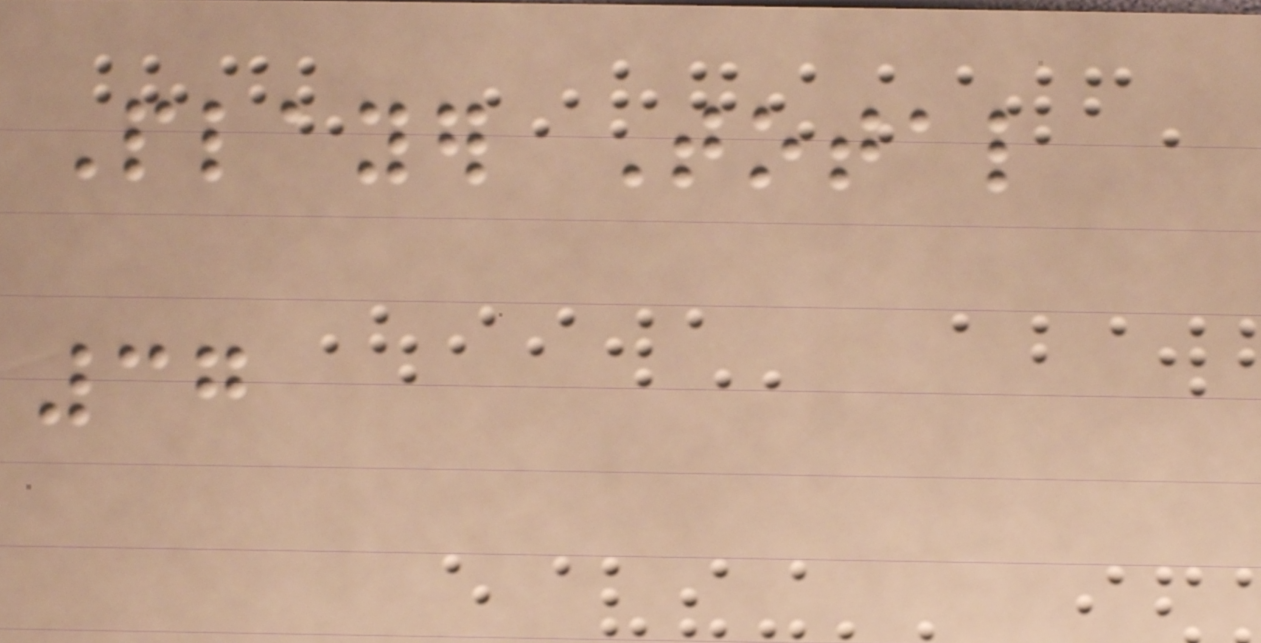Player Total
37
